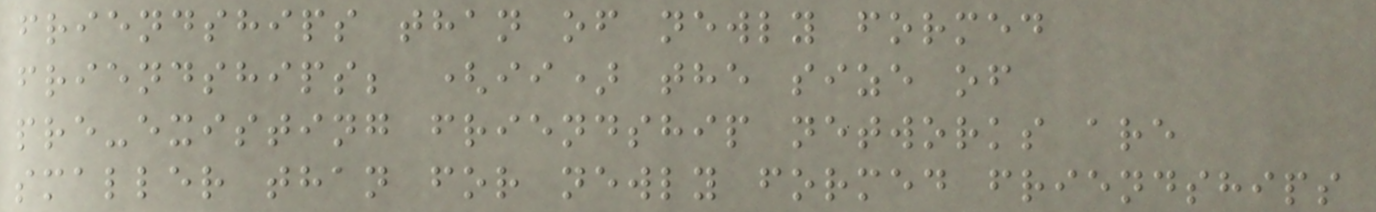friendships than of newly formed
friendships; (ii) the size of
pre-existing friendship networks are
smaller than for newly formed friendships
